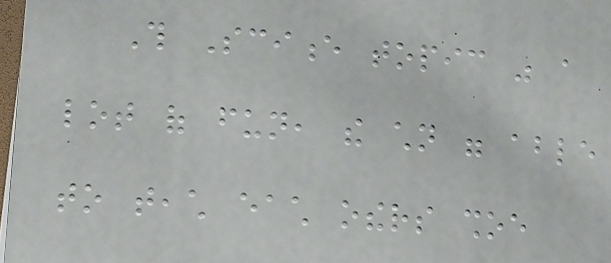This Science topic was a
lot of fun, the children were able
to teach each others shoe
